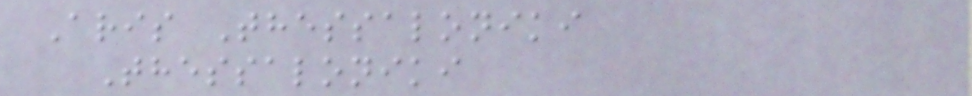Aris Thessaloniki
Thessaloniki
